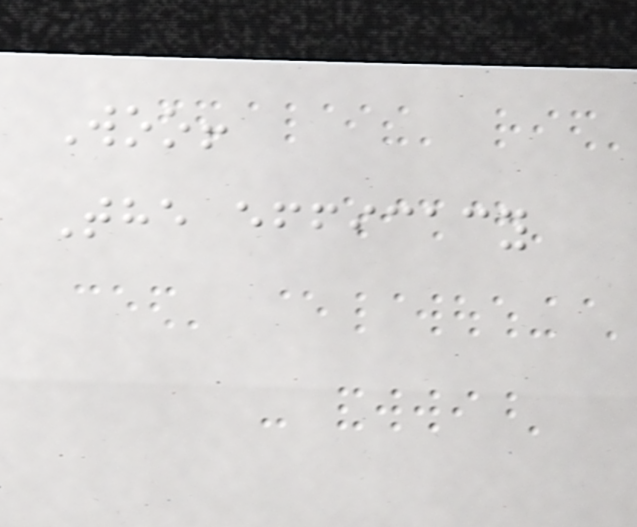Woo!
The efficacy
